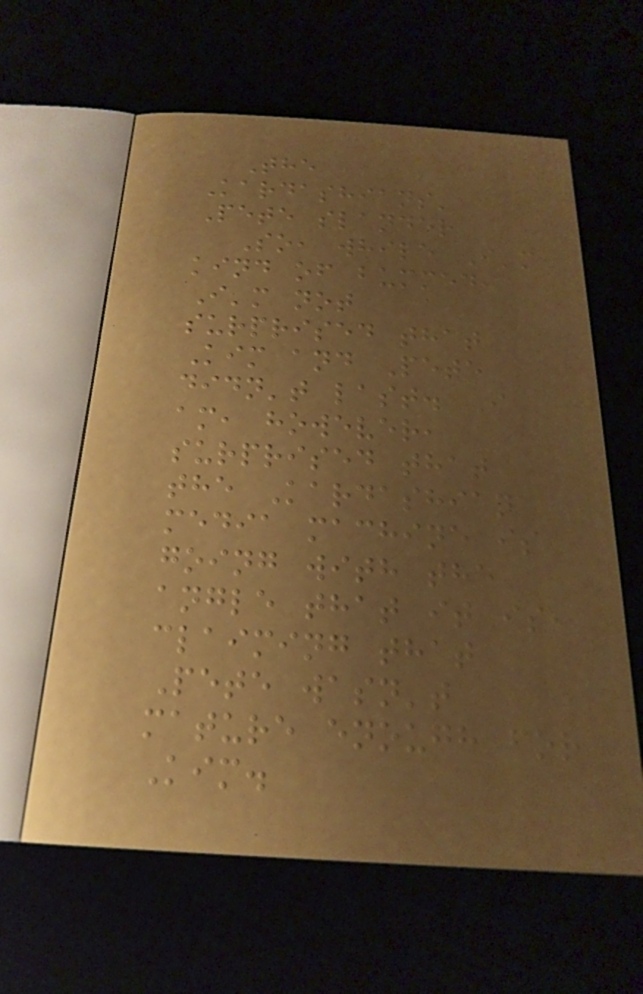The
Kardashians'
Pete slander
So, while I'm
kind of bummed,
I'm not
surprised that
Kim and Pete
didn't last. I
am, however,
surprised that
the Kardashian
media machine is
going with the
angle that it is,
claiming that
Pete wasn't
mature enough for
Kim.
